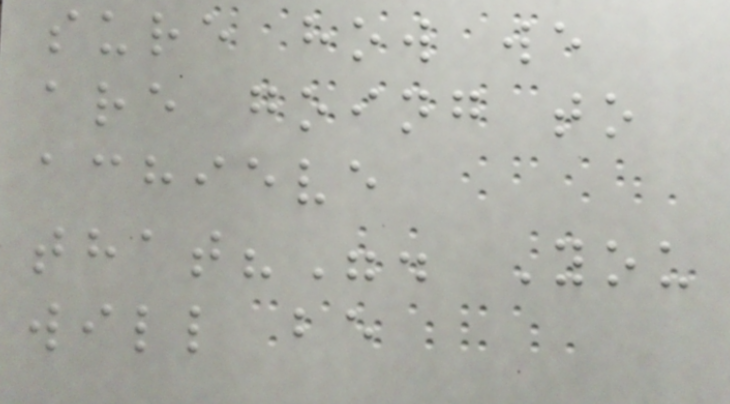sure how we
are going to
achieve
that?". You
will be
